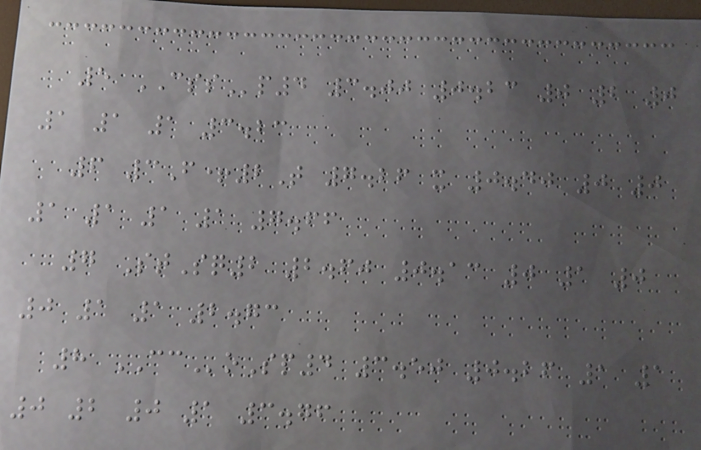5 CSSp4 3.00 0.23 0 2 0
1 1 1 3.23
6 3F+2T 7.26 x 0.40 0 0
1 1 1 1 7.66
7 StSq2 2.60 0.13 0 1 0
0 1 1 2.73
8 CCoSp4 3.50 0.26 1 1
0 2 0 1 3.76
